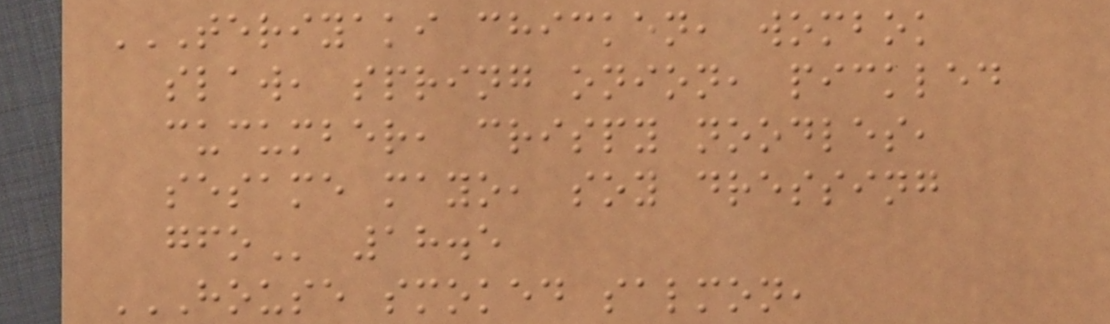TERIYAKI CHICKEN, WOMBOK
SLAW, SPRING ONION, PICKLED
CUCUMBER, CRISPY NOODLES,
SESAME MAYO, SOY DRESSING
GFO 18.5
HOUSE SMOKED SALMON,
